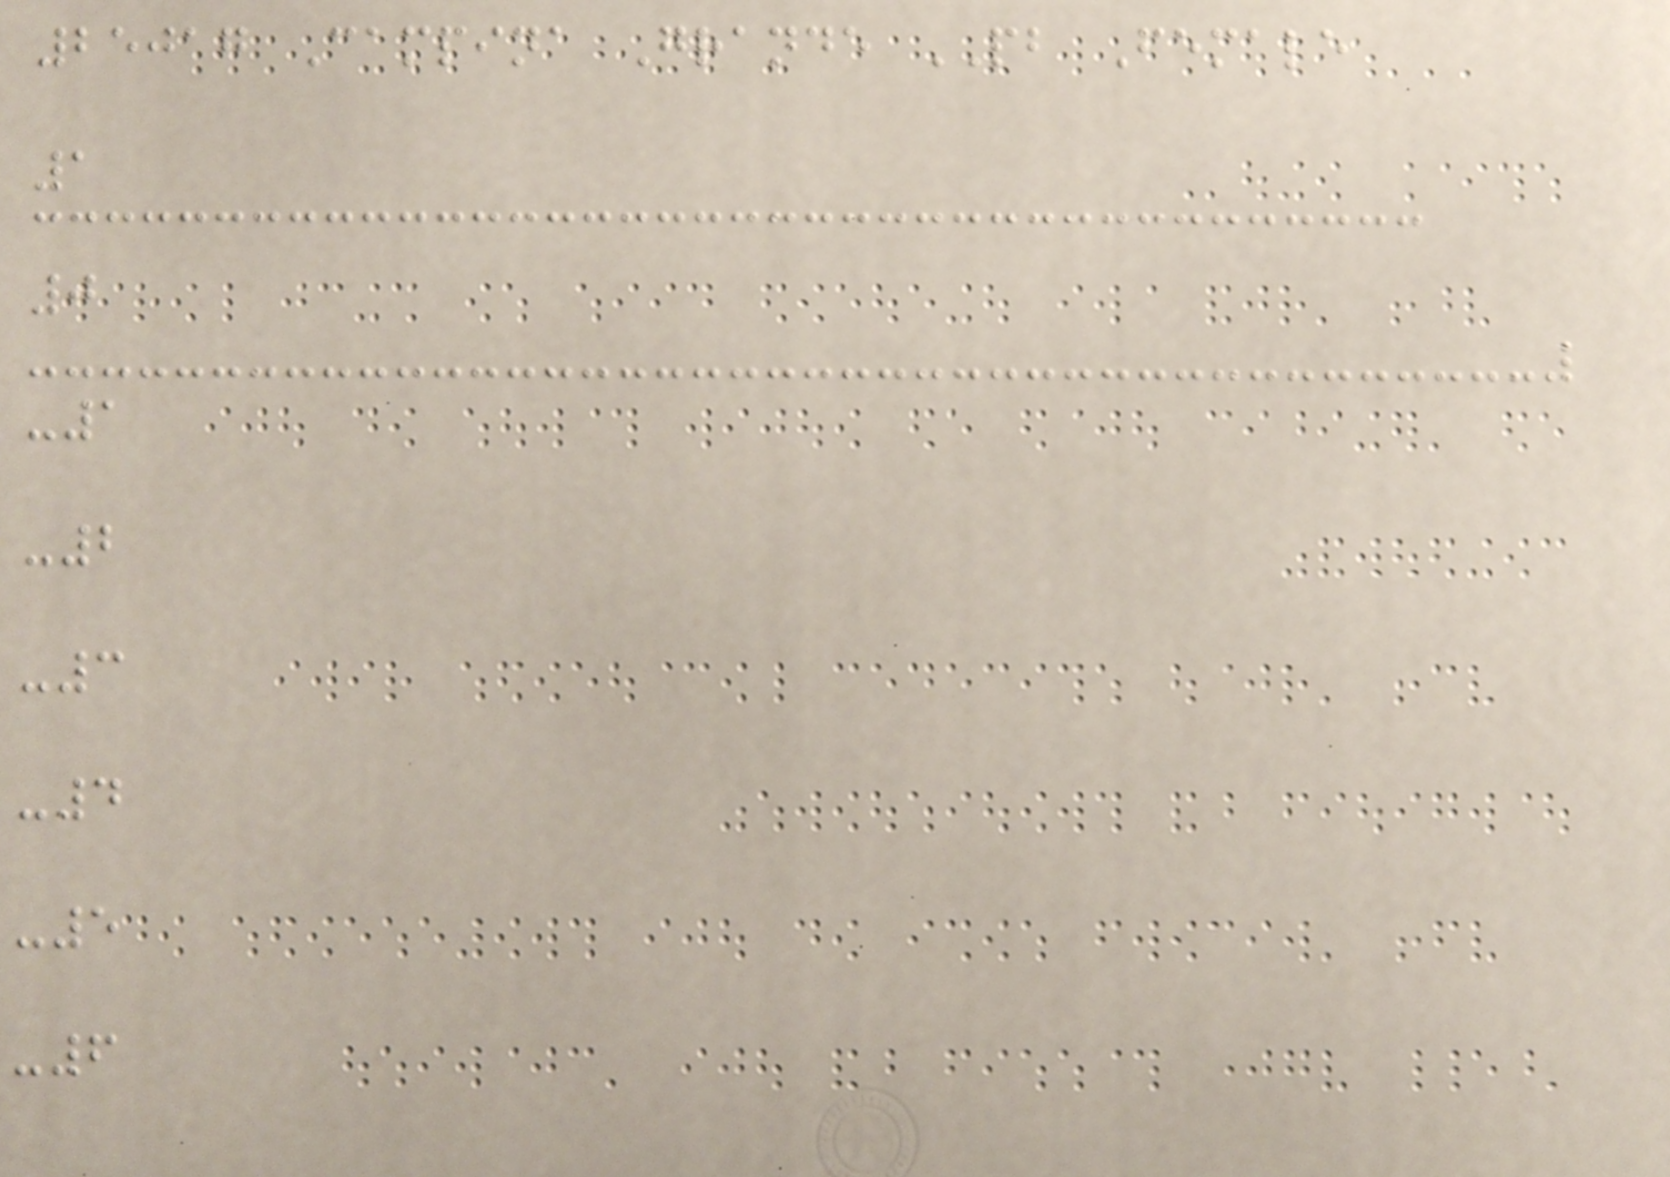25017 Campina Grande PB Female
1
0
-1
-2
-3
-4
-5
-6
